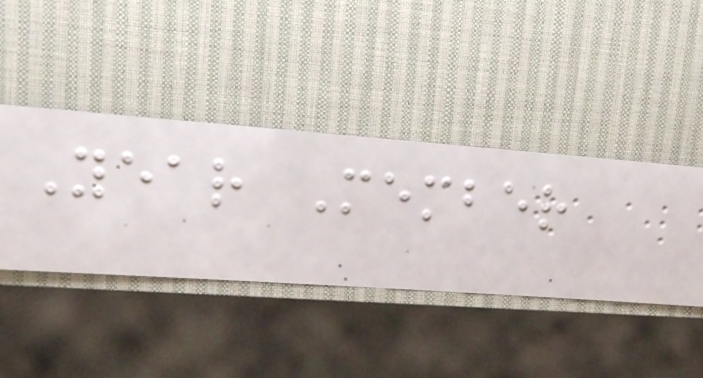Year Member
